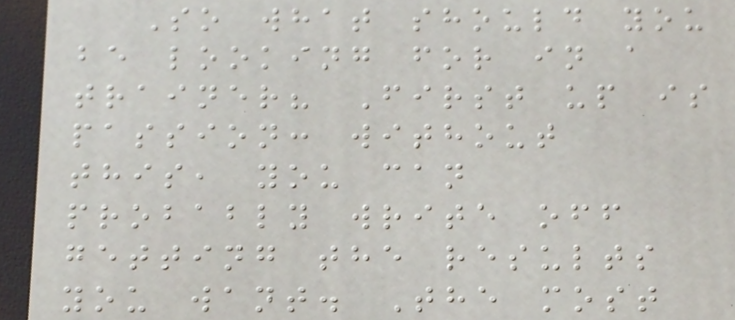So what should you
be looking for in a
trainer? First up is
passion: without
this, you can
probably write off
getting the results
you want. The most
